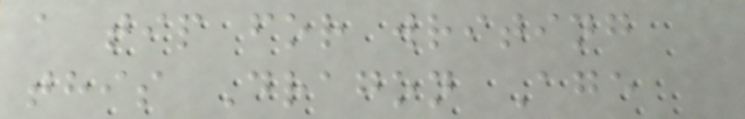a tip for writing
this Dragon Age
